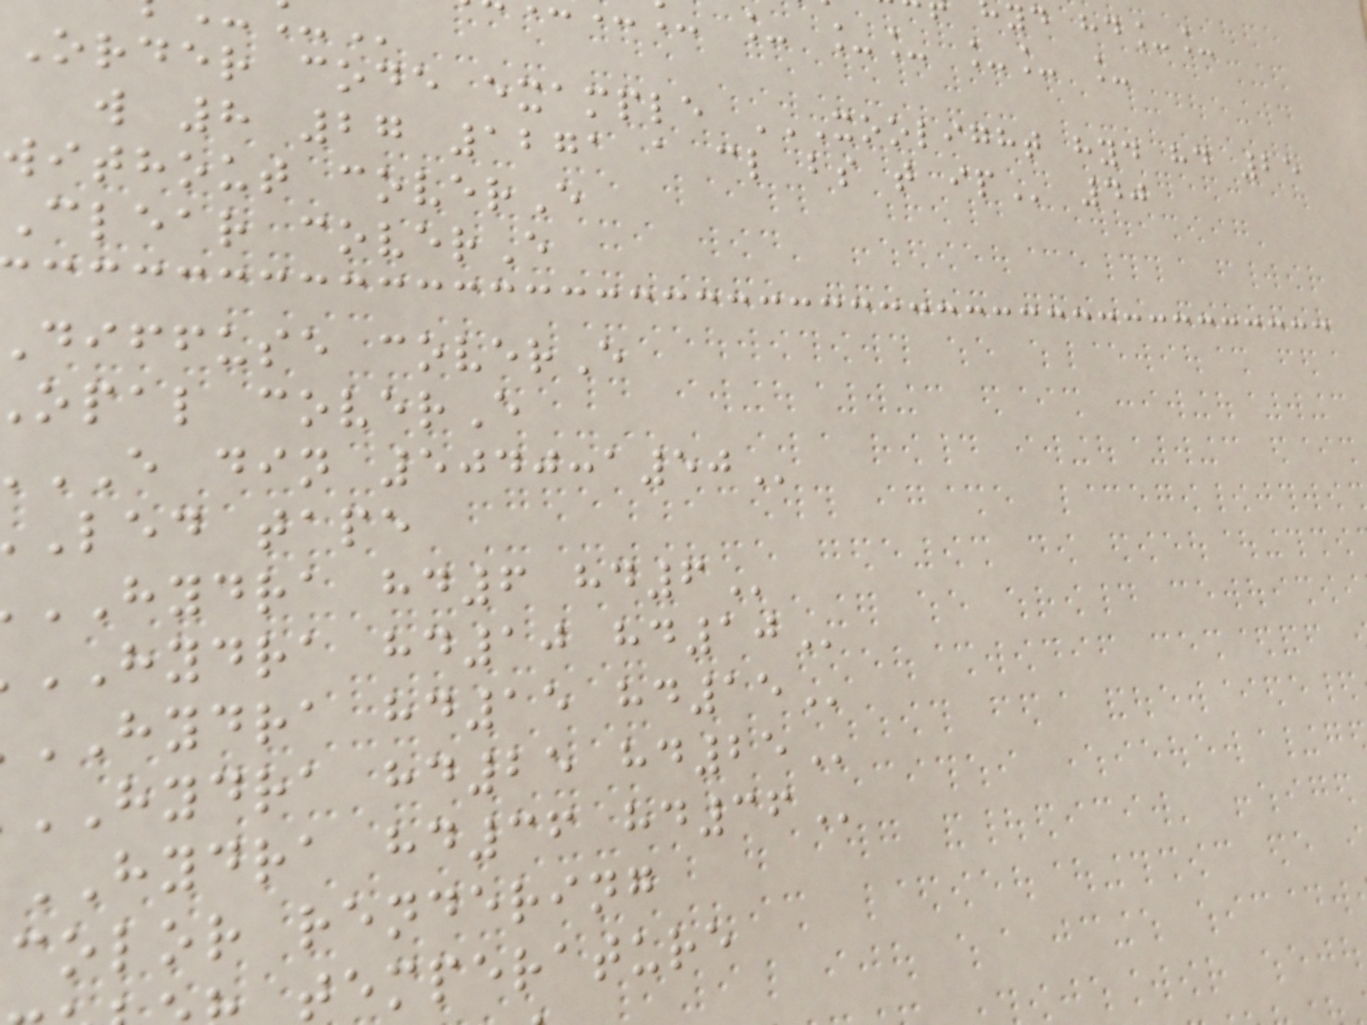_ __ __ _
Order code example XOOLIGHT HYD HD 25
w 8 27 1271 a cl bs t
without coverE
clear coverE
diffuse coverE
opal coverE
E din
led tape
HYDRA hd6
HYDRA hd10
HYDRA hd15
HYDRA hd25
HYDRA hd36
color rendering
temperature
